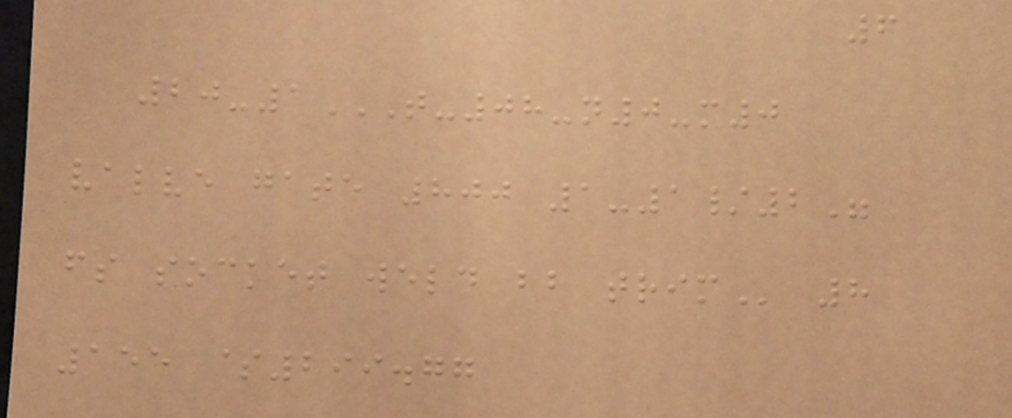6
20-1T-08-N0-M0
VALVE GATE 800 1-1/2"
FS SOCKET WELD BB TRIM 8
155 $299.77
